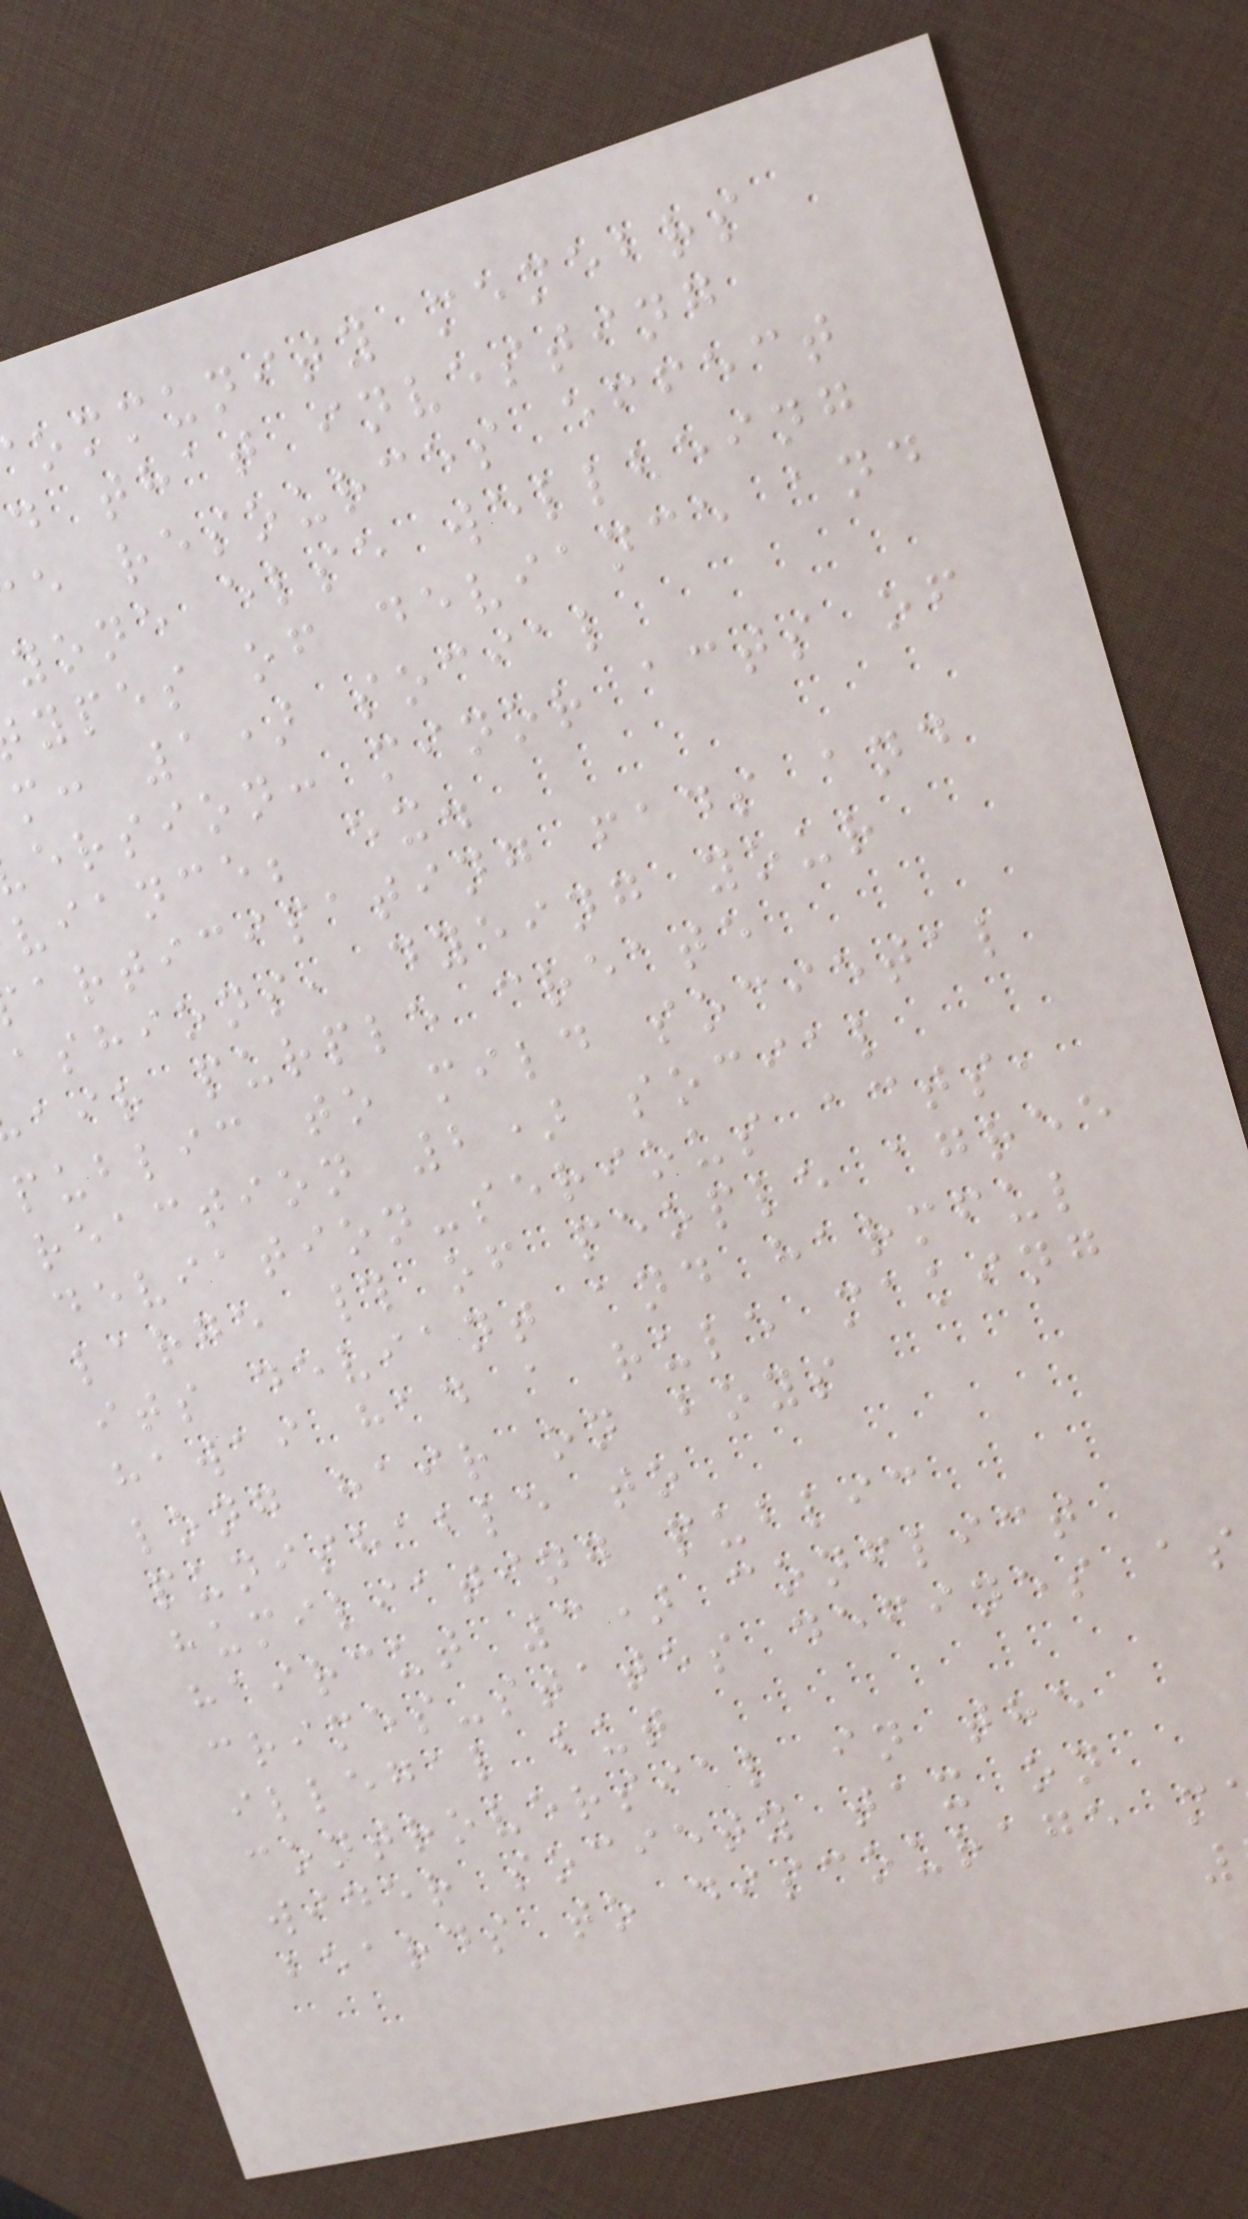ommunity memebrs
d that investing
e resources effect
yone else wellbeing
ypes of deviance and
m: 1) social
ersion: minor acts of
viance; ex.
articipating fads and
ashions, dyeing your
air purple create
public to mild societal
reaction 2) social
deviation-serious acts,
large # of people agree
its deviant and harmful
hawai had a rule making
long hair on boys
punishable to
humiliating public
haircut 3) conflict
crimes-states defines as
illegal but
controversial in the
wider society tax on
beards to discourage m
